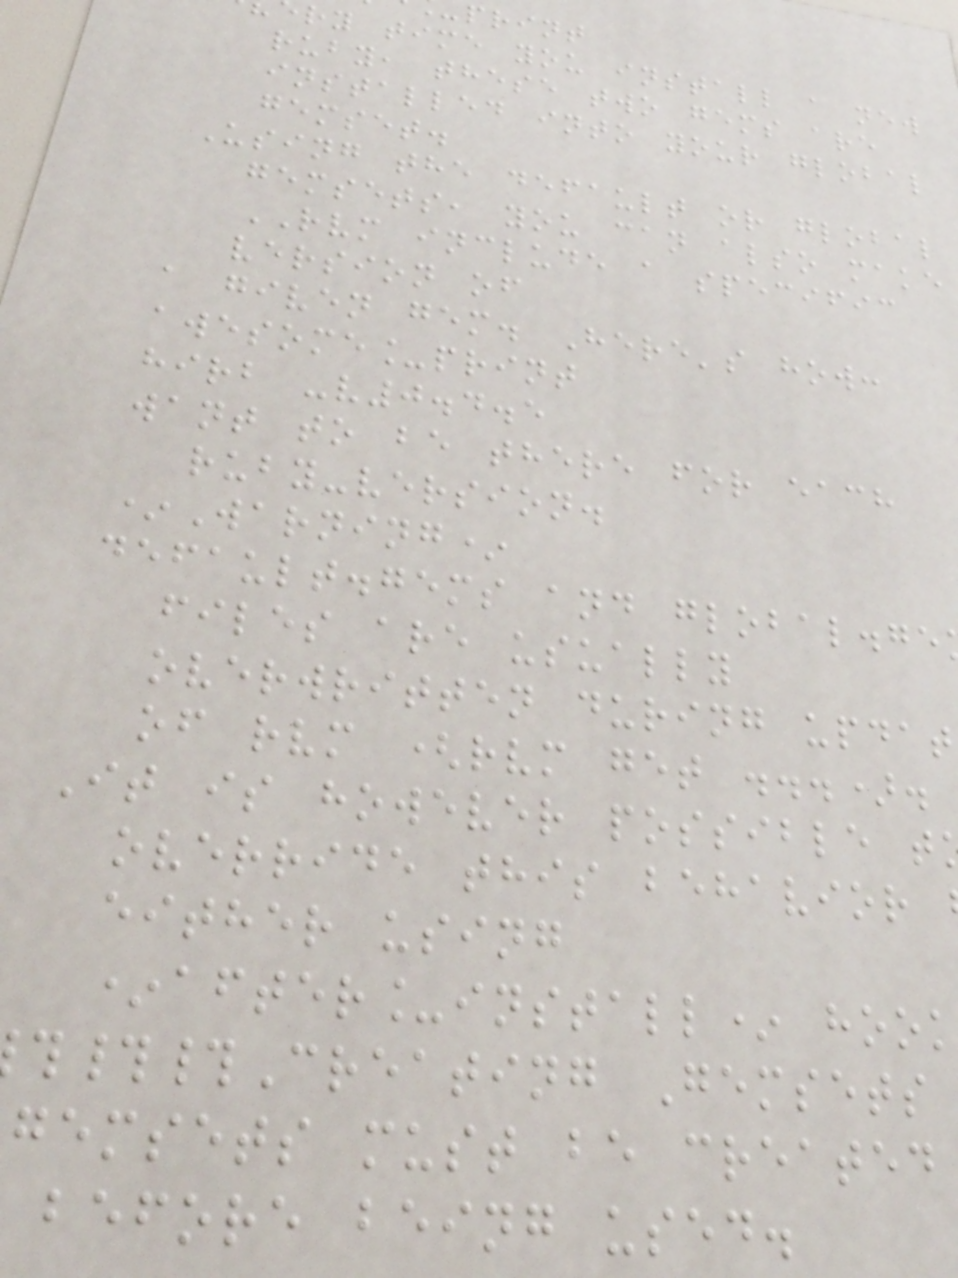print
ry time you install a new
ruby, these two gems are
installed into your global
gemset.
Using the default or global
gemsets, you can also make
RVM include a specific
version of
a given gem. Here's how:
awesome_print
hirb -v0.4.5
want to be there for each
ruby-version.
*Warning*
default.gems and global.ge
files are usually
overwritten during updat
of rvm (rvm get ...).
It is however possible t
override this behavior
either using
*after_install* hook
##Creating Gemsets
gemsets must be created
before being used.
